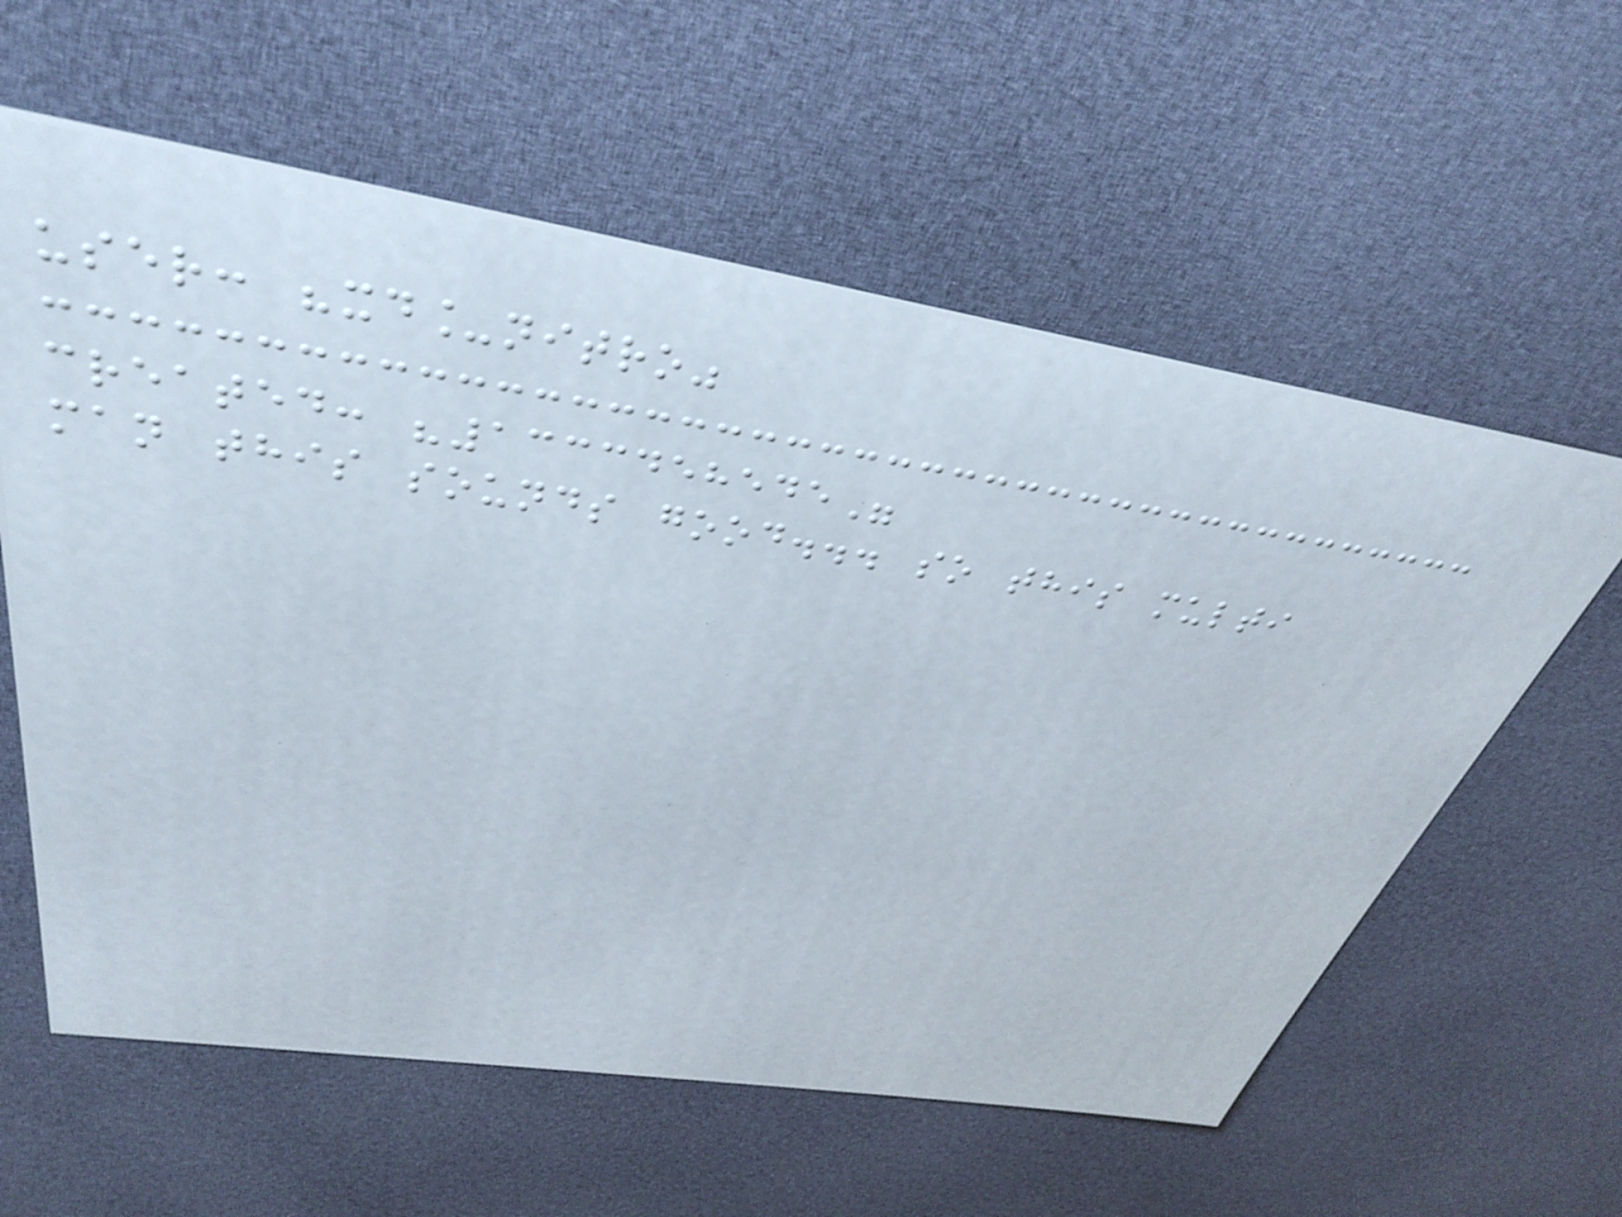user: "xd_nitro"
created: "1333458545"
man this sounds good... so this multi
